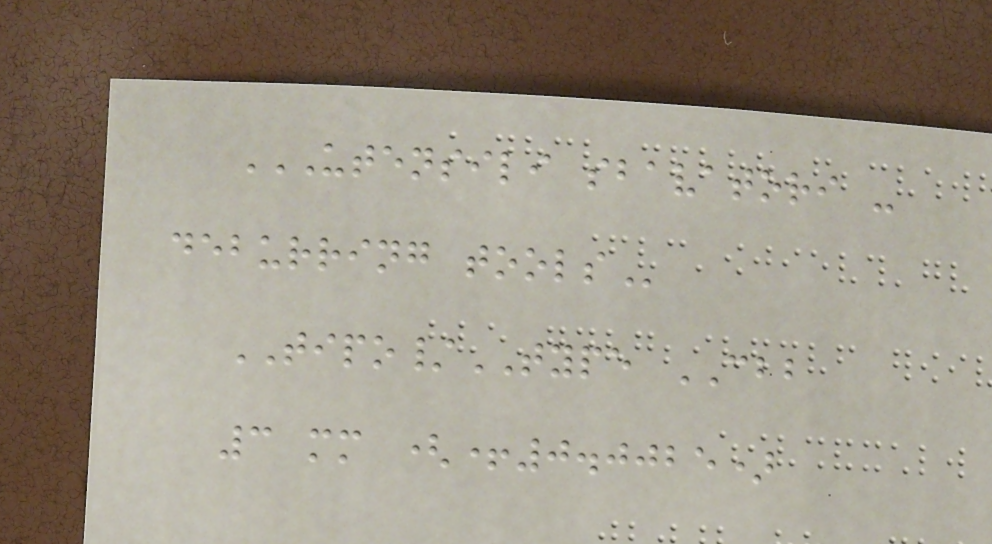UTENSILI SBAVATORI -
DEBURRING TOOLS
TIPO/TYPE CBB
3 mm (+0.0025)
